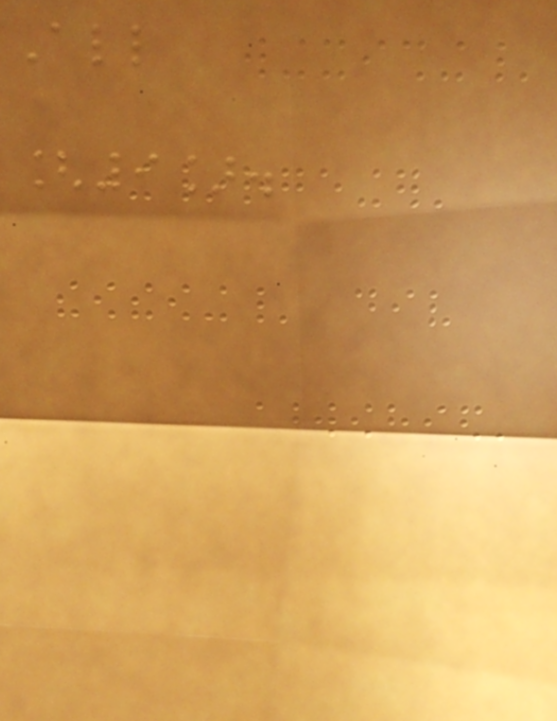All
[9].
